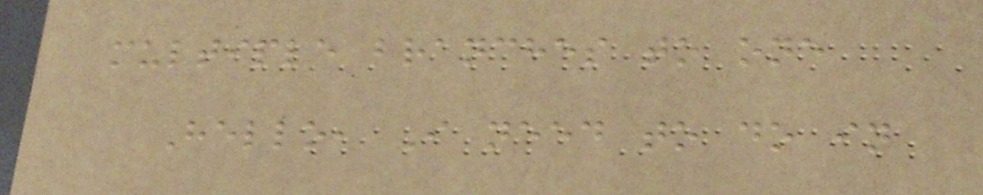multiple branches to one
Hello, I need to do in
